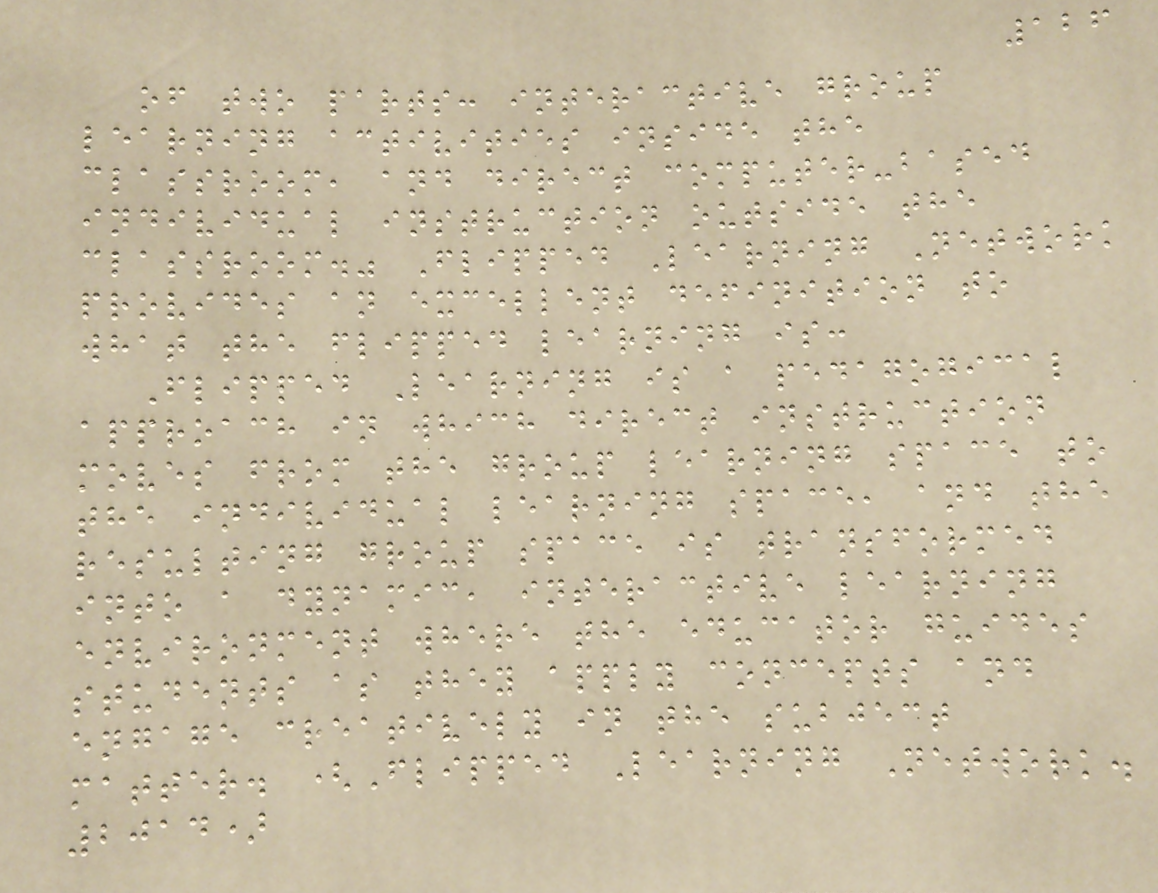126
of two parts: interactive group
learning activities inside the
classroom, and direct computer-based
individual instruction outside the
classroom." Flipped Learning Network
provides an excellent definition to
what the flipped learning is:
Flipped Learning is a pedagogical
approach in which direct instruction
moves from the group learning space to
the individual learning space, and the
resulting group space is transformed
into a dynamic, interactive learning
environment where the educator guides
students as they apply concepts and
engage creatively in the subject
matter. (Flipped Learning Network.
2014)
